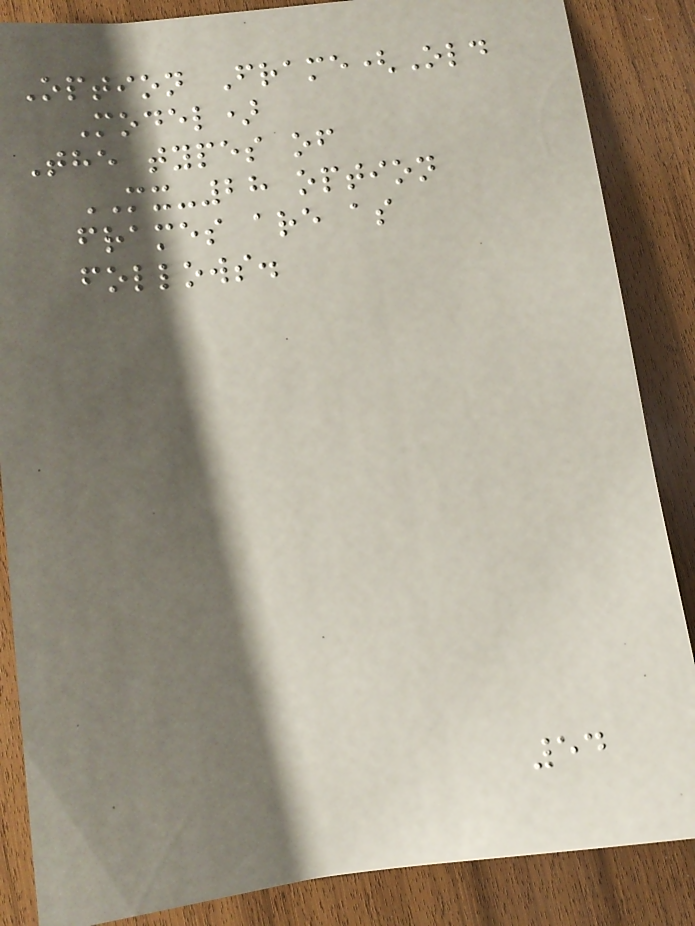Option Frame(Old
Model)
The types of
MX-28 option
frames are as
follows.
54
